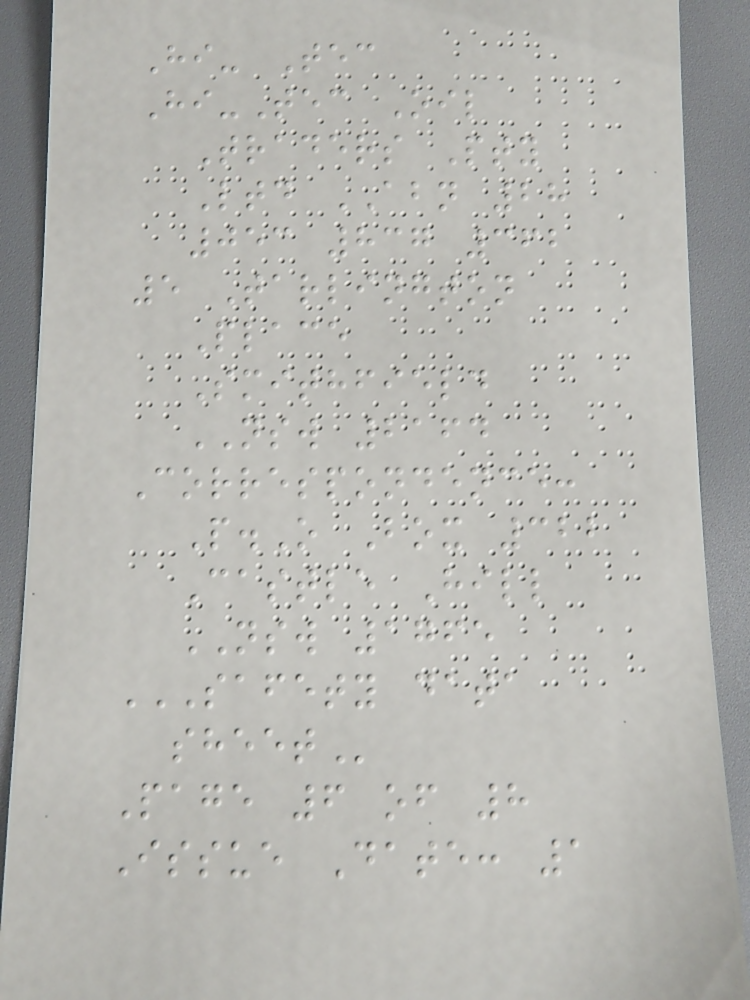Hi- Tec
Hi-Tec Oil
Traders Pty
Ltd ABN 28
053 837 362
5 Tarlington
Place
Smithfield
NSW 2164
Correspondence:
P.O Box 322
Castle Hill
NSW 1765
SAFETY DATA
SHEET
Page 6 of 8
Issue Date: 1
